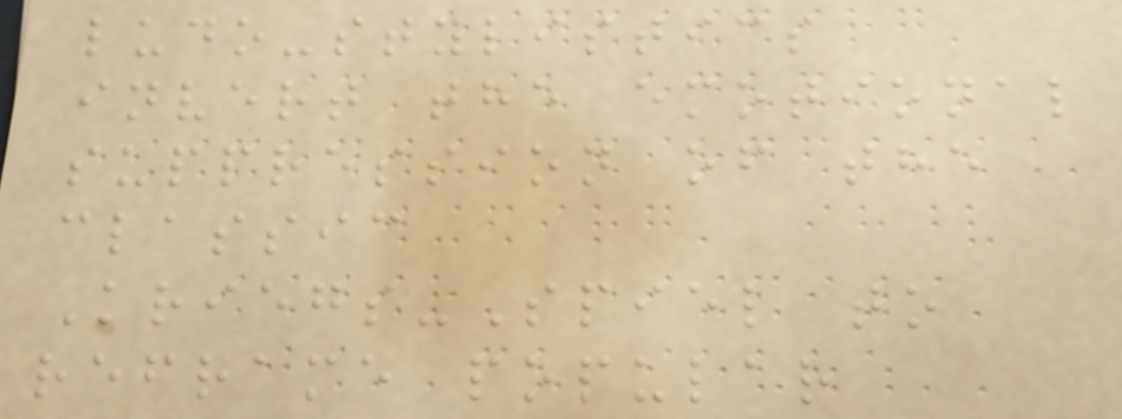ludo-stylistics
invert the emotional
suppression of the
classic
Kriegs-Spiel to
reframe popular
